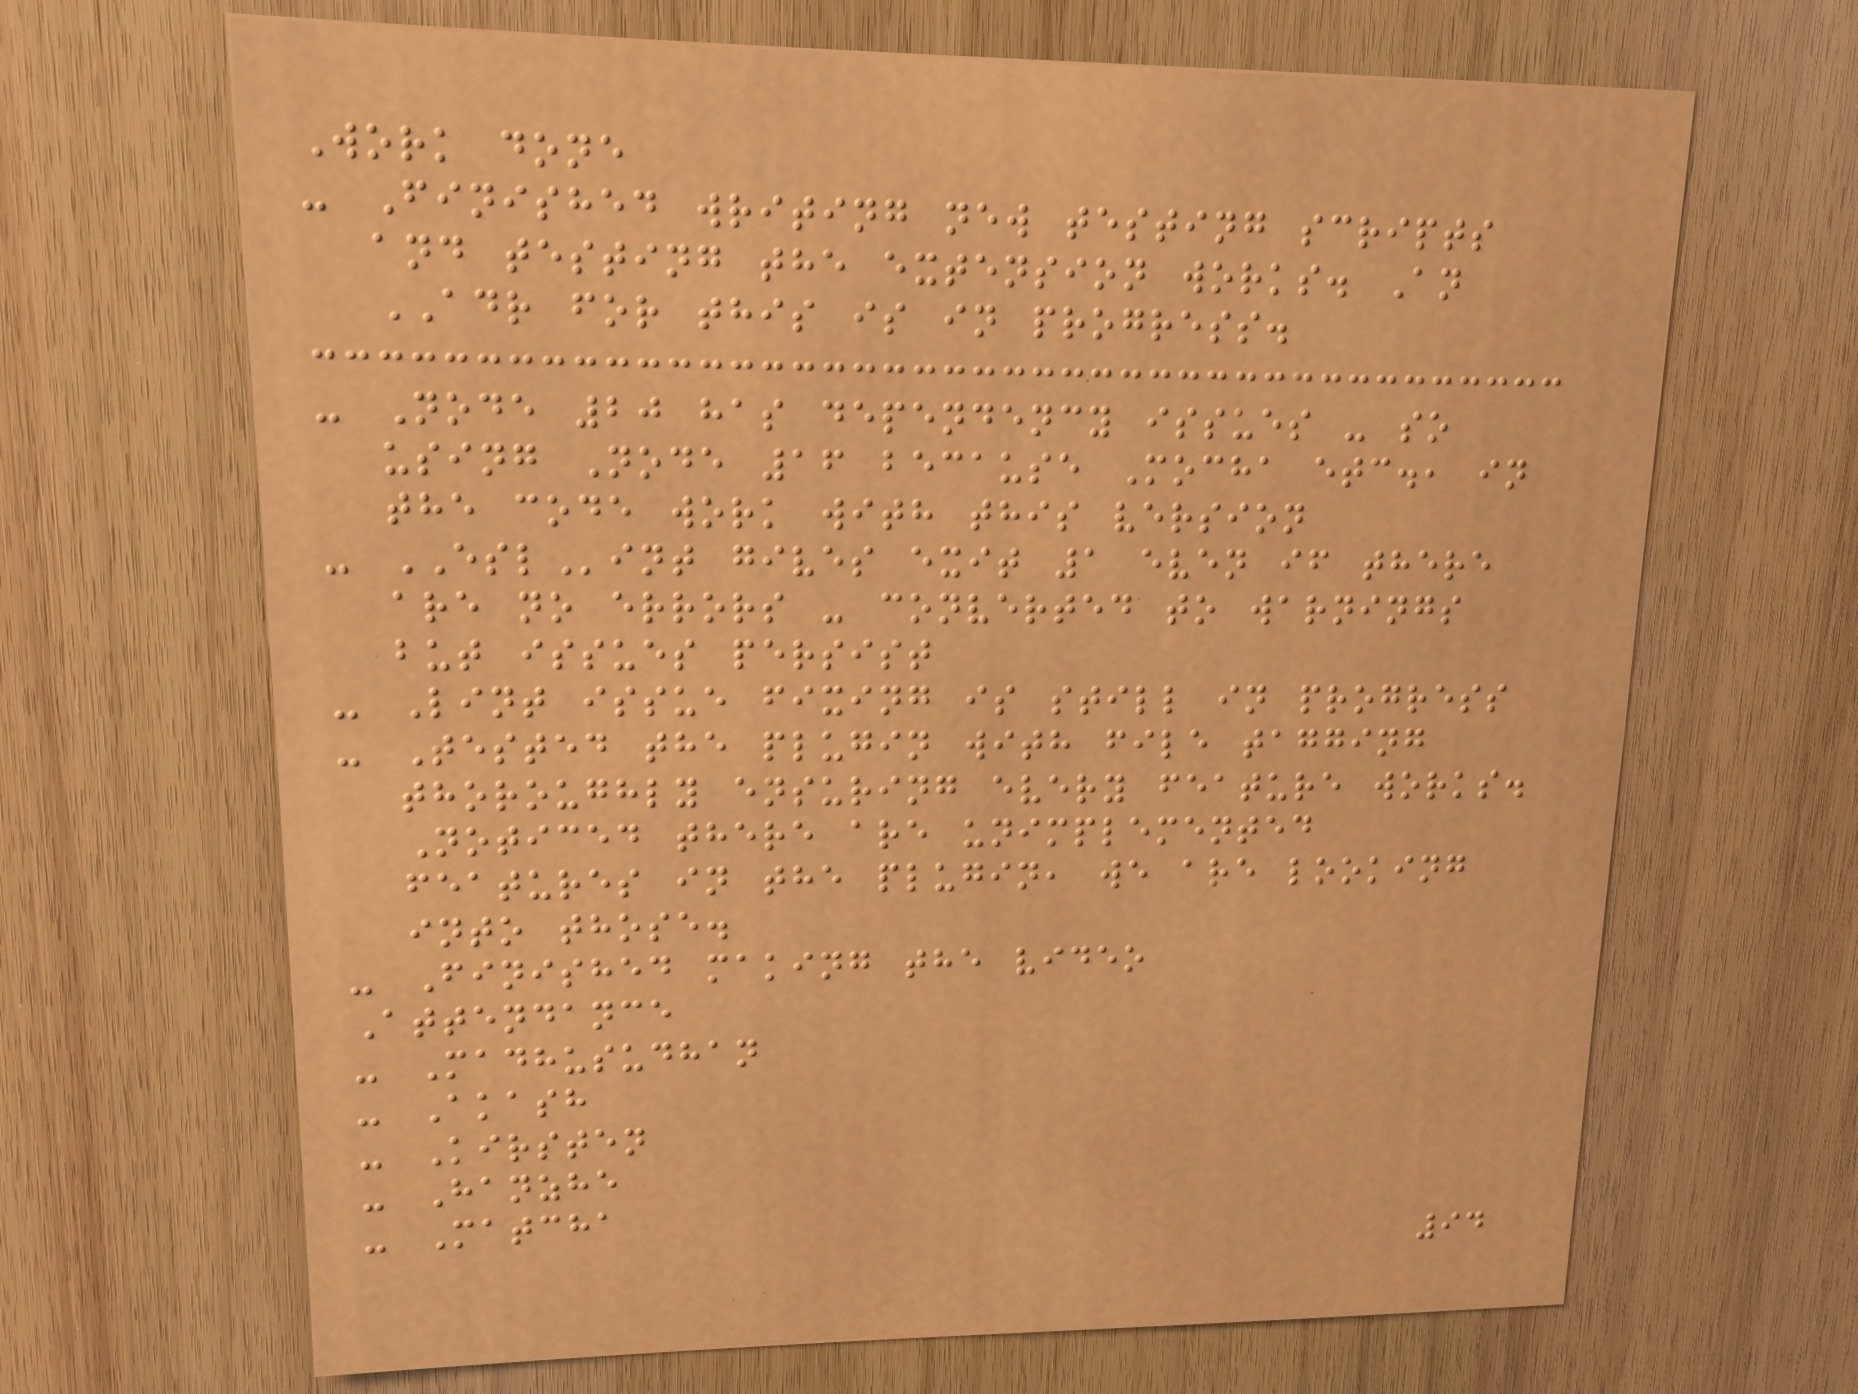Work done
- Finished writing new testing scripts
and testing the extension works. An
ADR for this is in progress.
- Node 20 has dependency issues - so
using Node 16 because Mocha etc., in
the code work with this version
- ESLint gives exit 1 even if there
are no errors - converted to warnings
but issues persist
- Lint issue fixing is still in progress
- Tested the plugin with file tagging
thoroughly ensuring every feature works.
Noticed there are unimplemented
features in the plugin, we are looking
into those.
- Finished making the video
Attendance
- Madhusudhan
- Akash
- Kirsten
- Hanzhe
- Matcha
94
